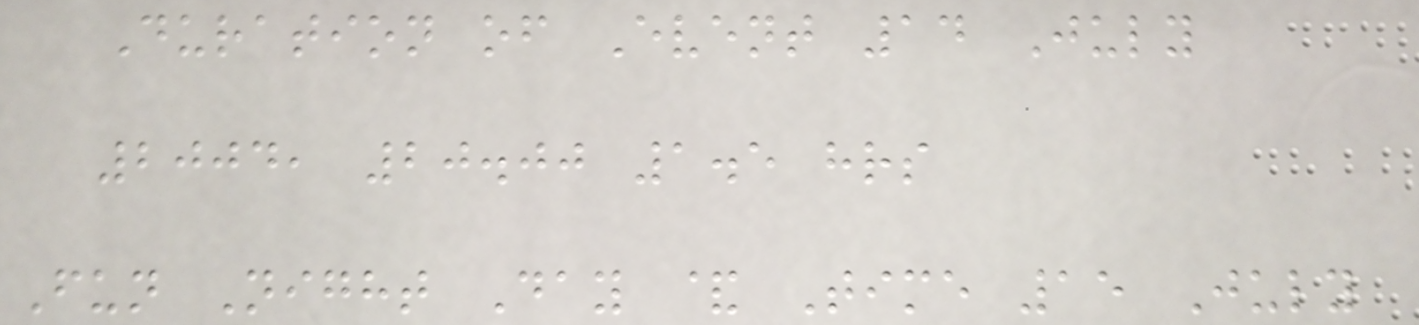Duration of Event 14 July
2004, 20.00 1.5 hrs
Fun Night Day & Time 15 July
